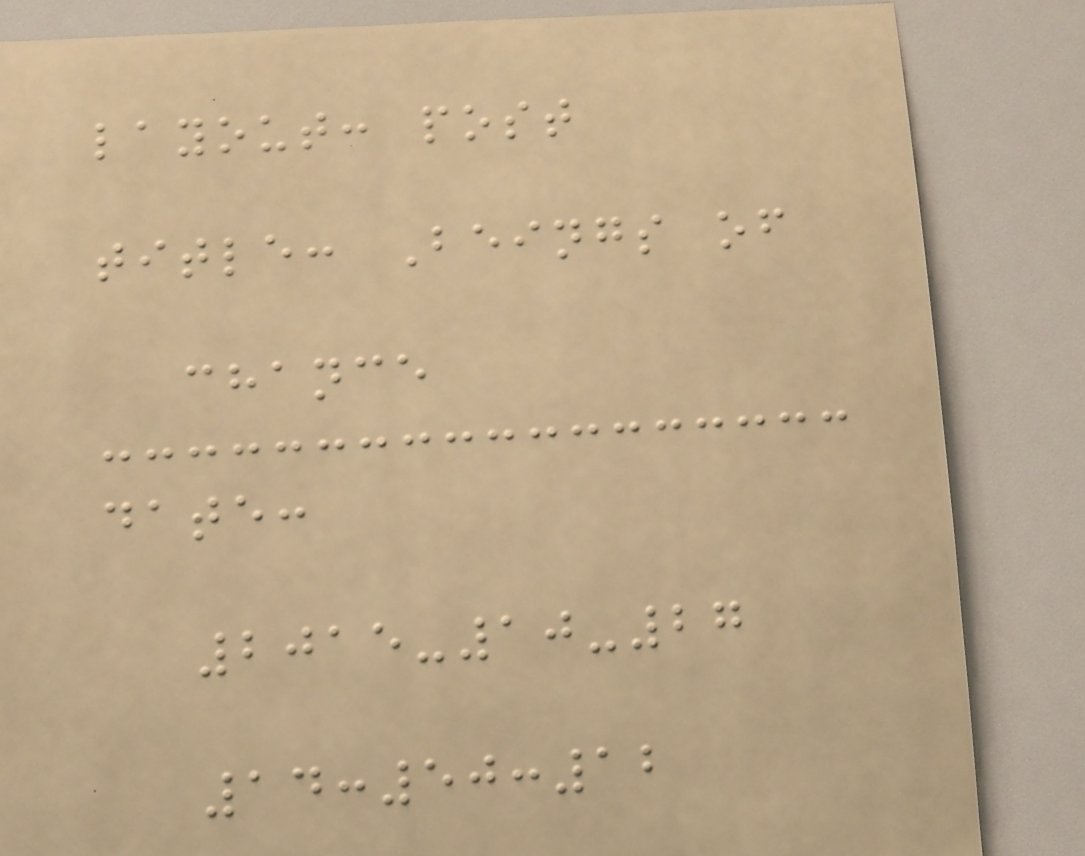layout: post
title: Beings of
chance
date:
2015-10-27
14:50:12
